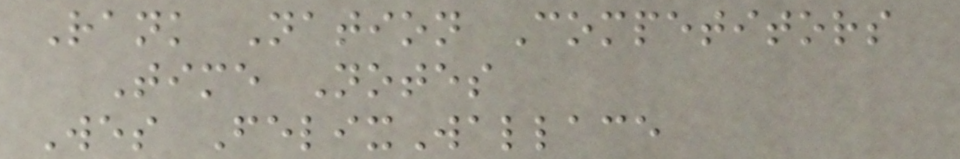Rank Nation Competitors
Time Notes
Wes FelixWallace
